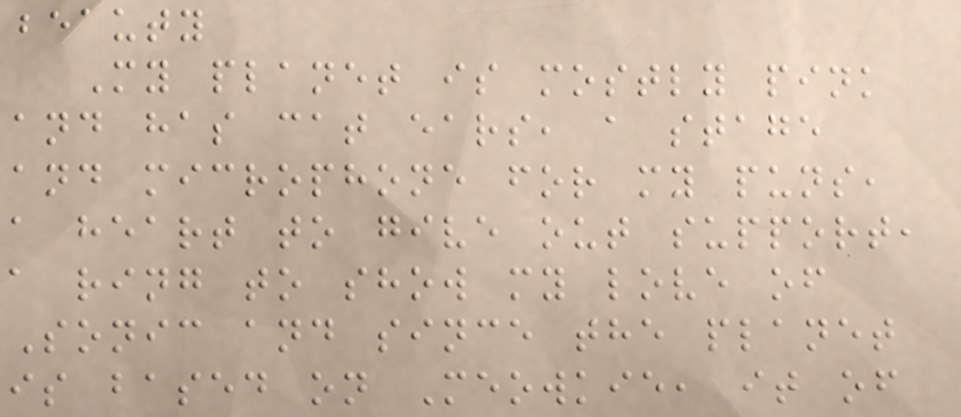beauty
My planet is mostly pink
and has cat ears, a stage
and microphone for my puns,
a heart to give out support,
a ring to show my love of
Sonic and since the planet
is based on Meowkie, it of
